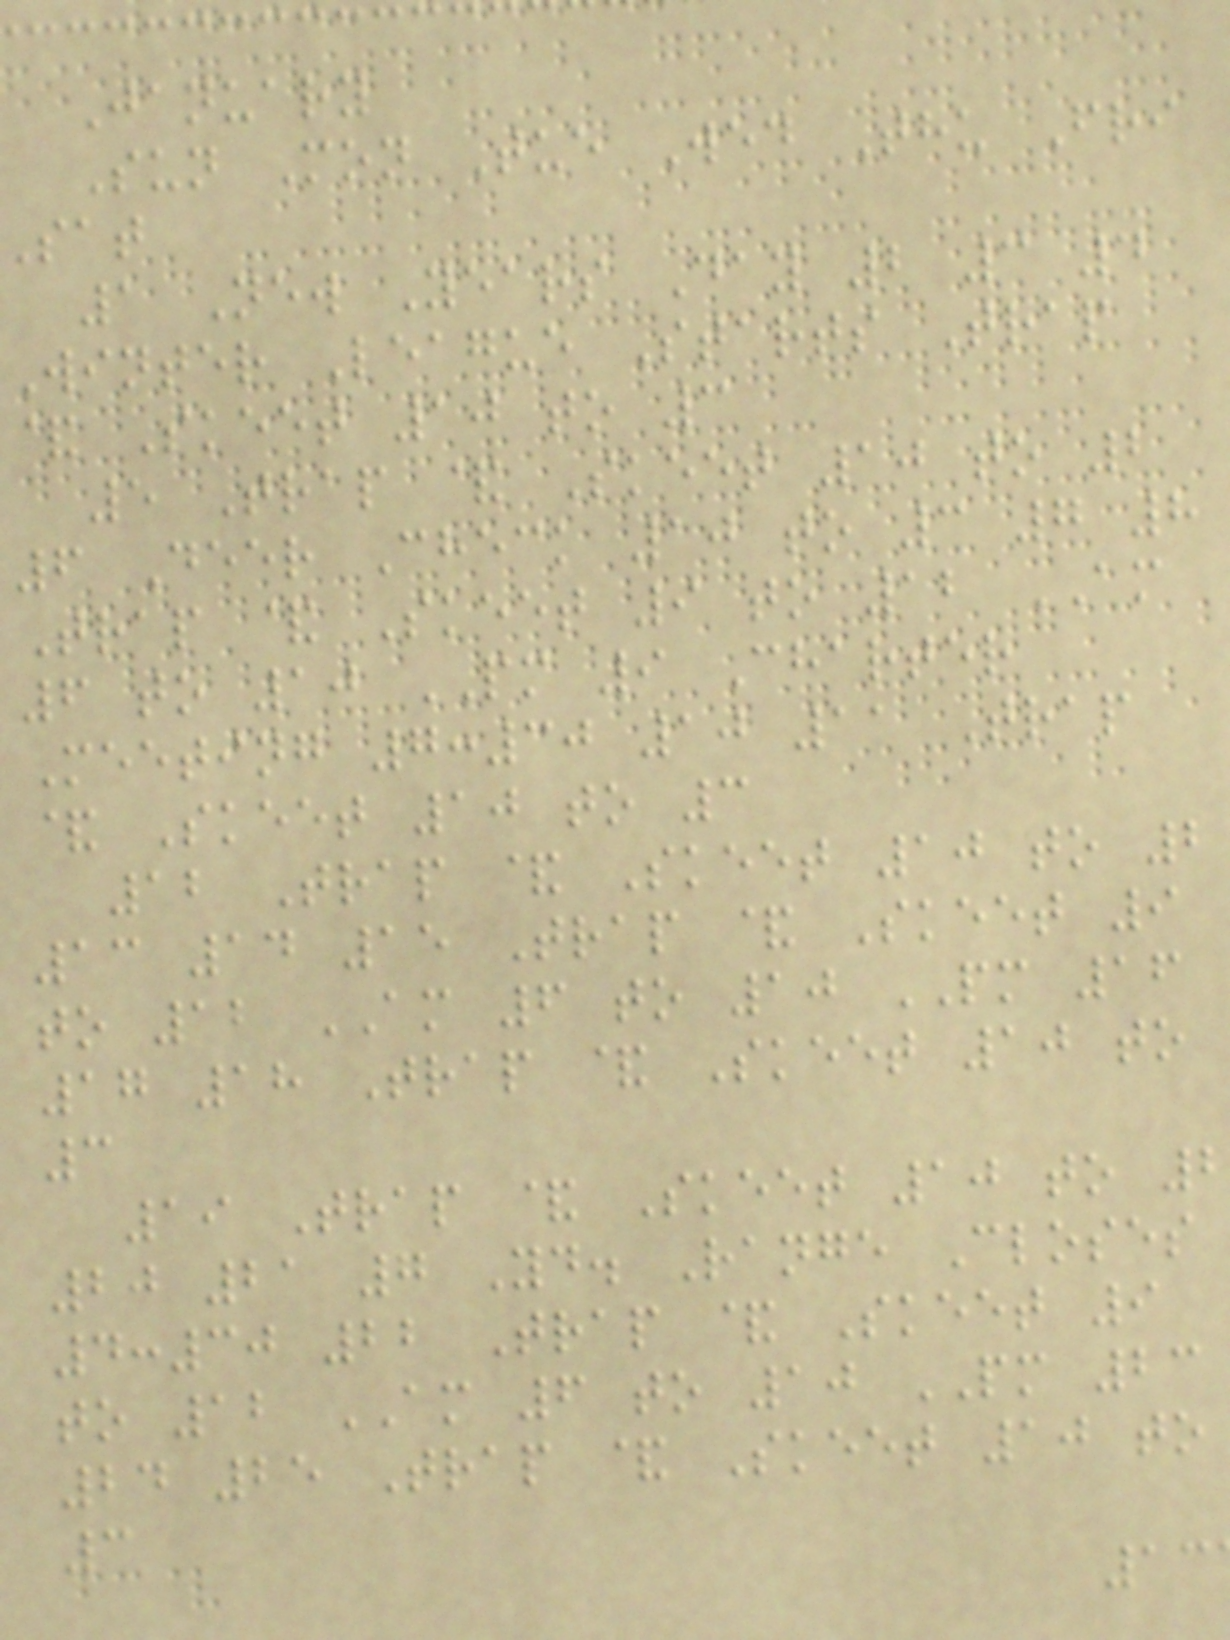January
Sun Mon Tue Wed Thu Fri
1 New Years Day 2 3 4
Winter League Starts Trap
& Skeet 10 to 3
5 Trap & Skeet 10 to 2
6 Deer Check 10 to 3 7 8
Trap & Skeet 9 to 12 AM
6 to 10 PM 9 Charter
Meeting 7:30 10 11 Trap
& Skeet 10 to 3
12 Trap & Skeet 10 to 2
13 14 15 Trap & Skeet 9
to 12 AM 6 to 10 PM 16
17 18 Trap & Skeet 10 to
3
19 Trap & Skeet 10 to 2
20 21 7 Yd. Range Closes
4:30 22 Trap & Skeet 9
to 12 AM 6 to 10 PM 23
24 25 Trap & Skeet 10 to
3
